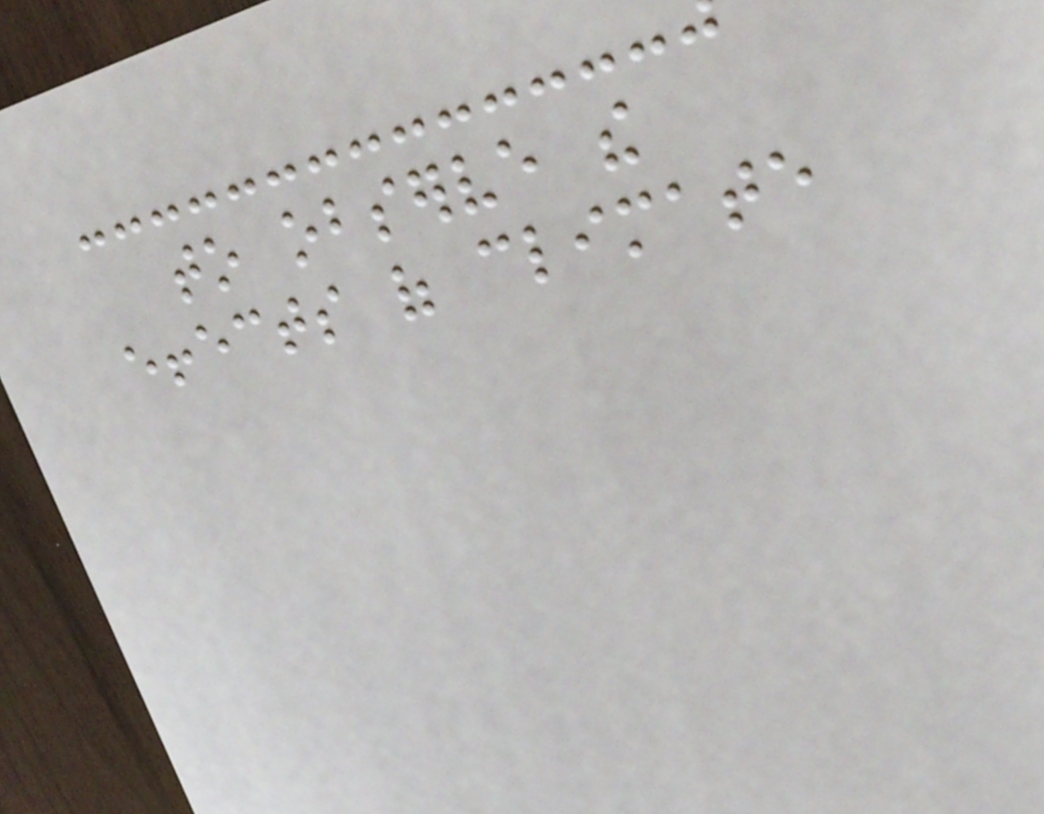to observe the
effects of climate
